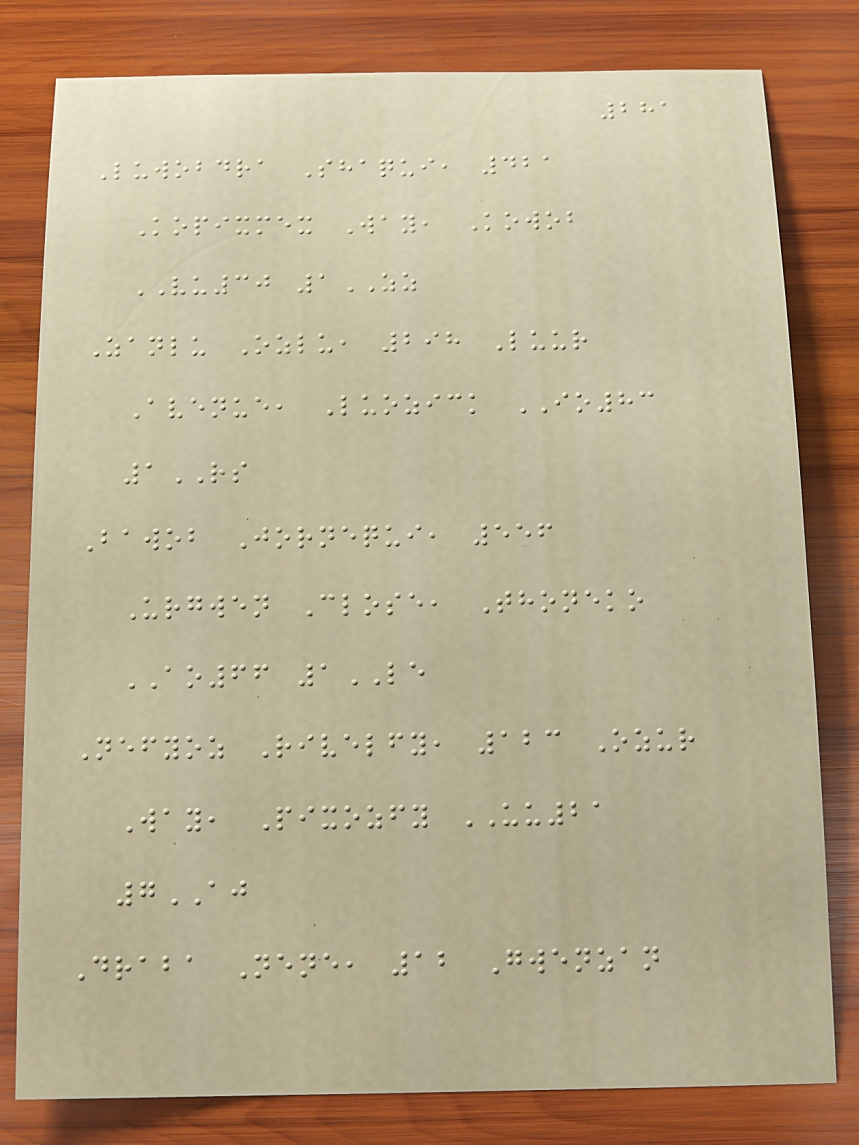281
Luwobdra Shaqui, 421
Kopixmex Way, Kowob
VU30 1ZZ
Zanlu Ozlu, 298 Luur
Avenue, Luozick IO83
1RS
Bawob Jornequi, 556
Urgwen Close, Thoneko
AO66 1LE
Nefyoz Rivelfy, 123 Ozur
Way, Pixozfy UU21
7AJ
Draba Nene, 12 Gwenzan
